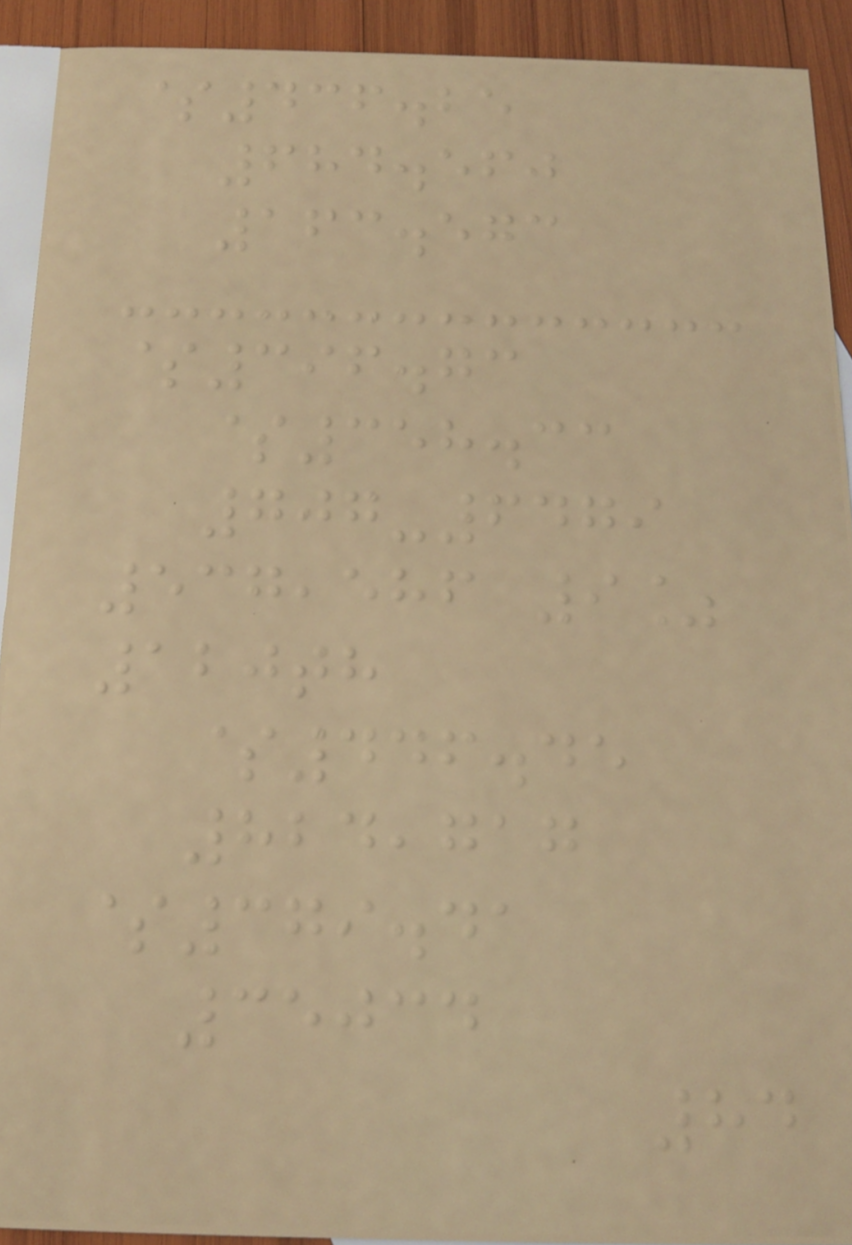$436.25
684.560
163.573
$396.73
$358.33
707-6479
537,586 9%
120th
$446.45
824,717
$379.41
35034
84
